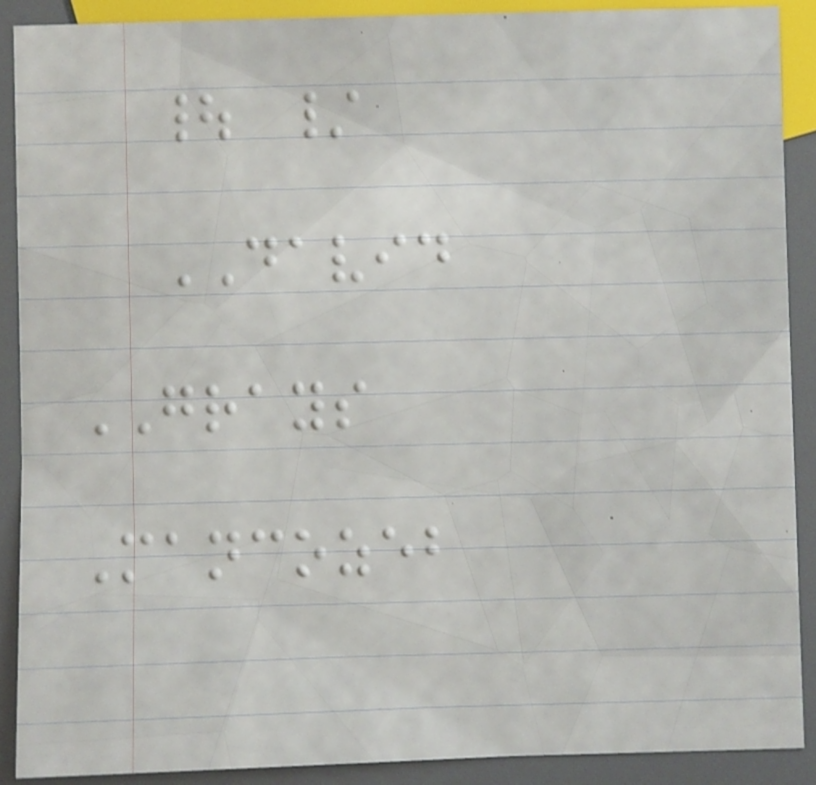| /
DAVID
GRAYS
Mancozeb
